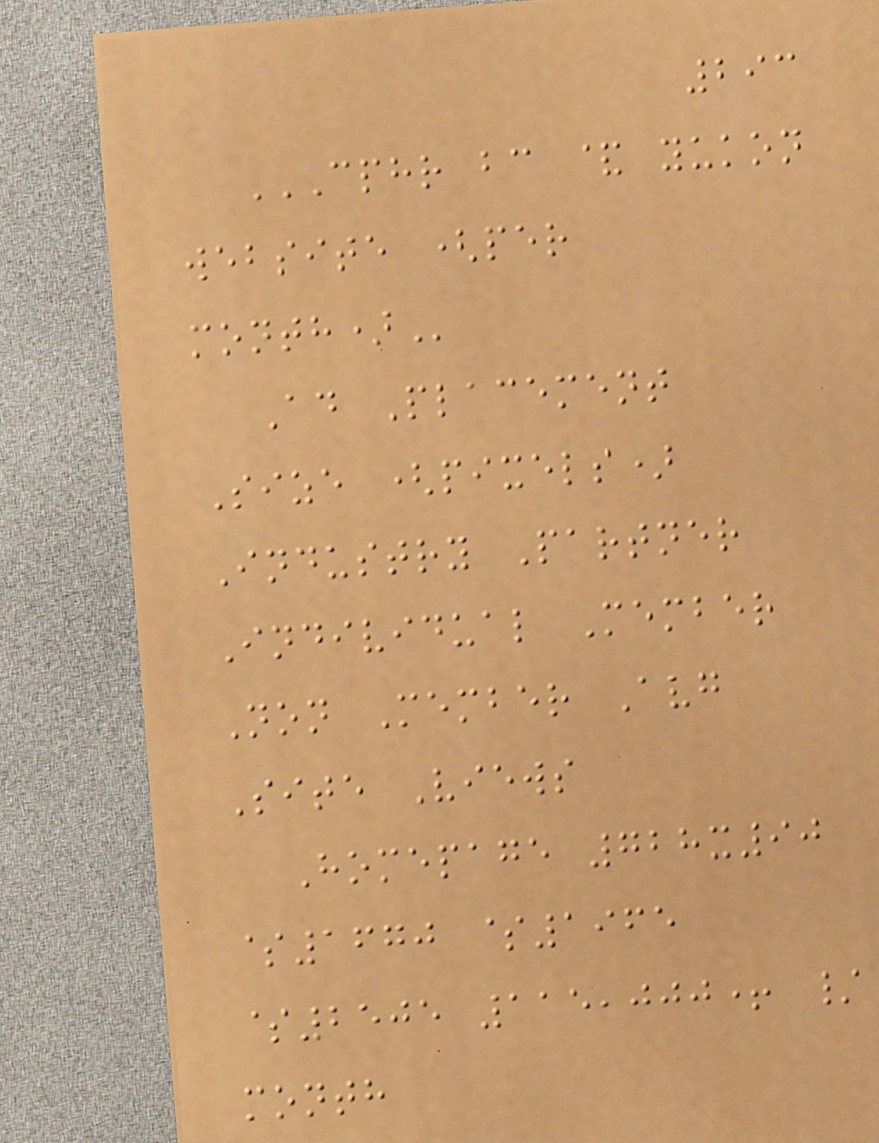293
CPHR BC & YUKON
WEBSITE (PER
MONTH)
Ad Placement
Size (pixels)
Industry Partner
Individual Member
Non Member Avg
Site Views
Homepage 728x90
$1670 $1965
$2505 115,000+ /
month
